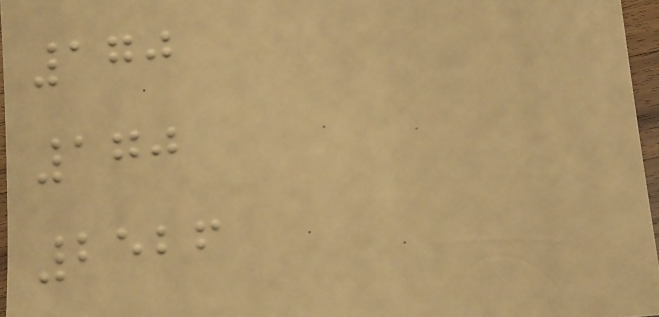170
170
2526
